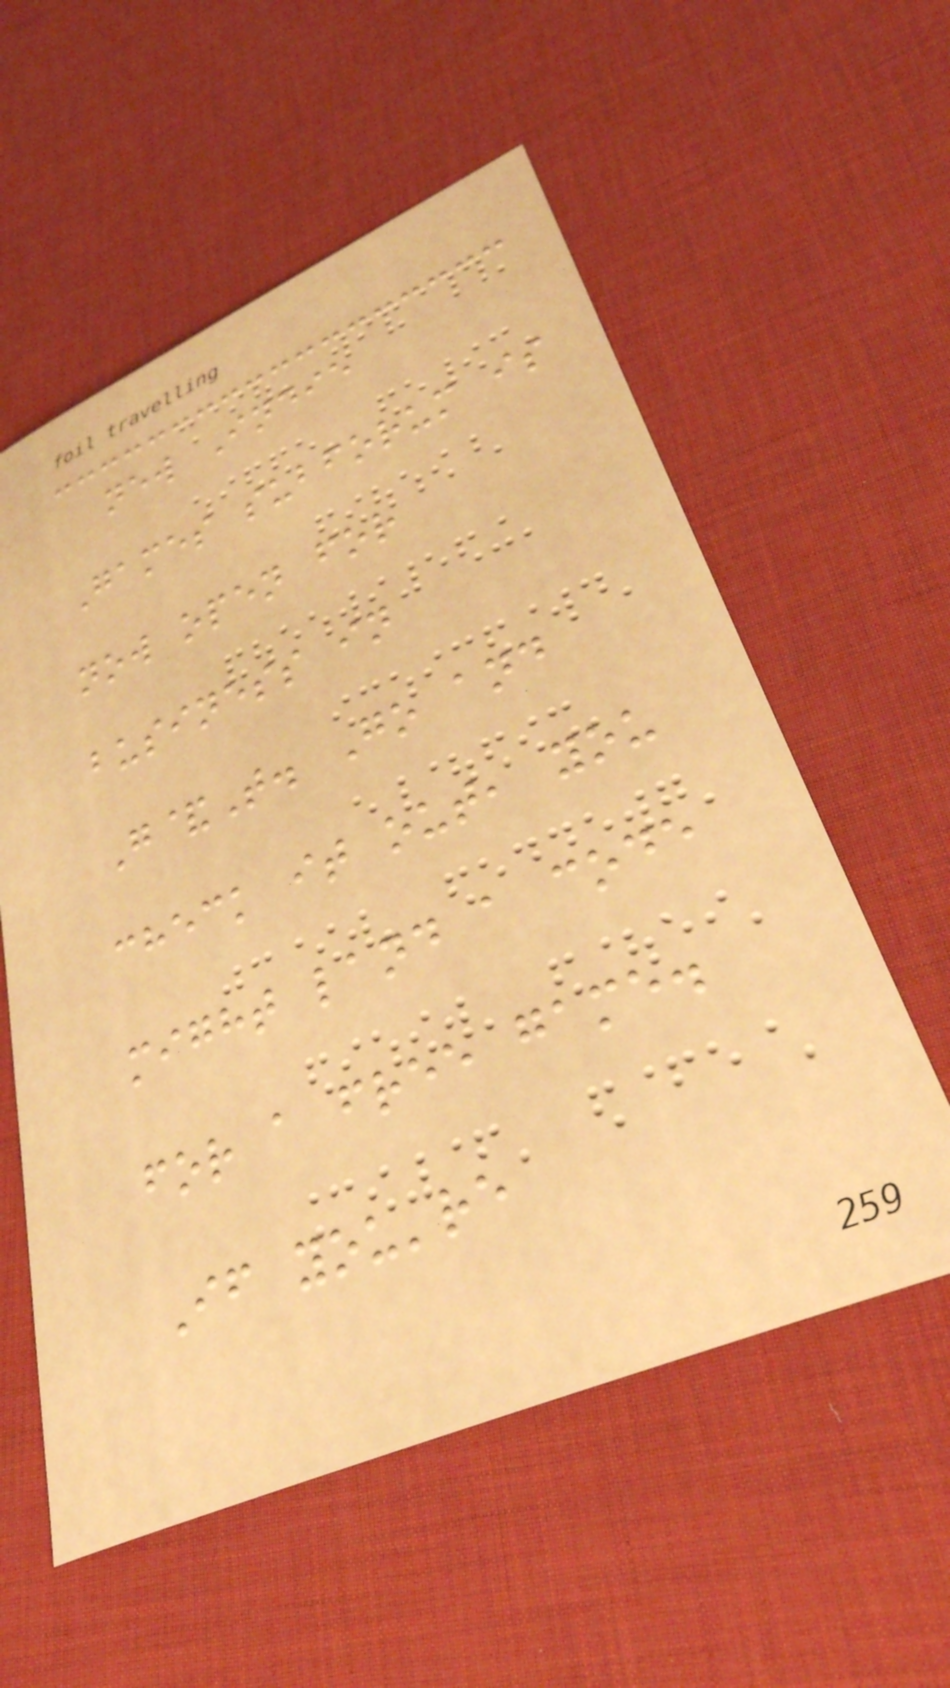new Indie
Games subforum is
now open for
business in
G&T. Go and
check it out, you
might land a code
for a free game.
If you're
